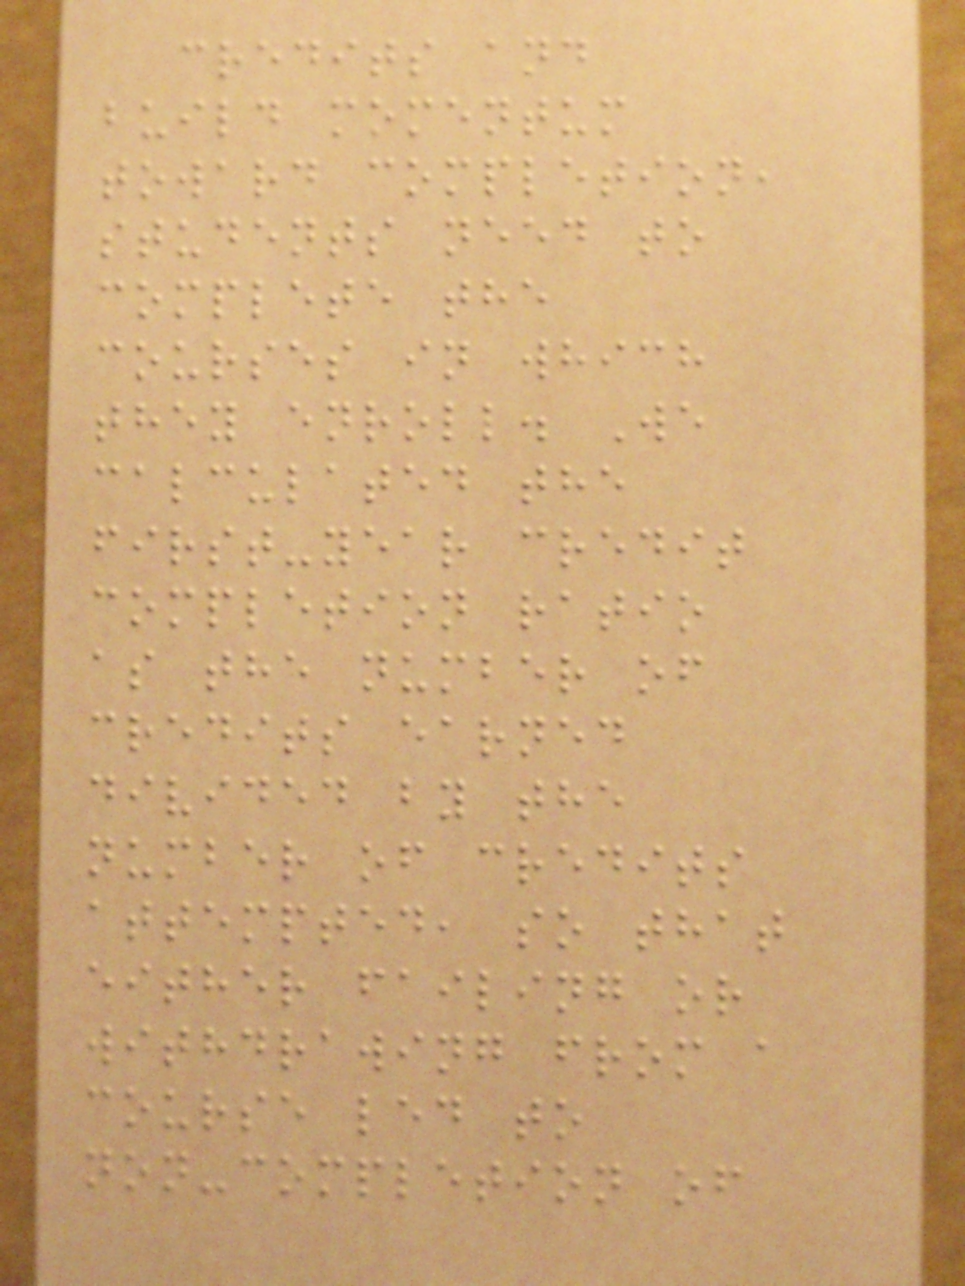credits and
build momentum
toward completion,
students need to
complete the
courses in which
they enroll. We
calculated the
first-year credit
completion ratio
as the number of
credits earned
divided by the
number of credits
attempted, so that
either failing or
withdrawing from a
course led to
non-completion of
